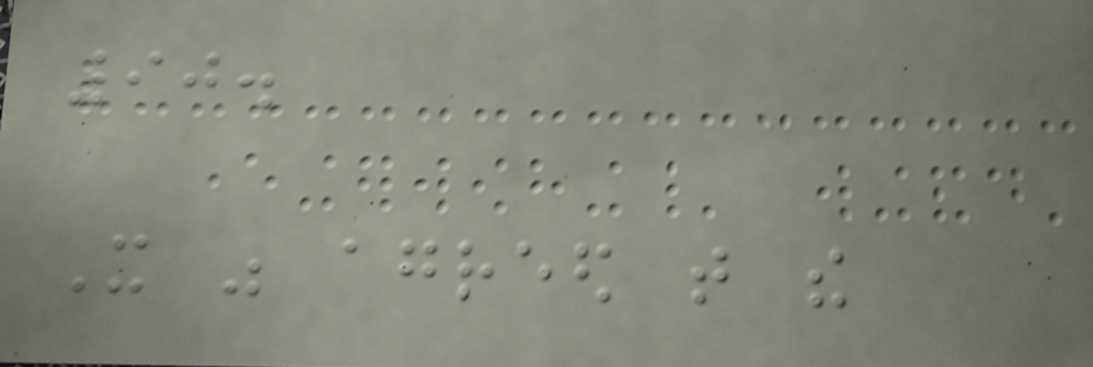90.
It was agreed that the
